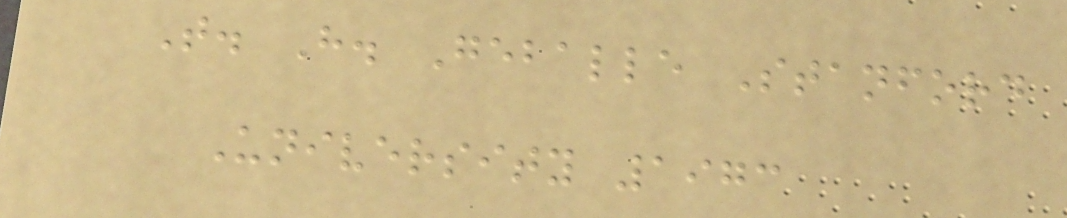T. H. Geballe Stanford
University 1973
